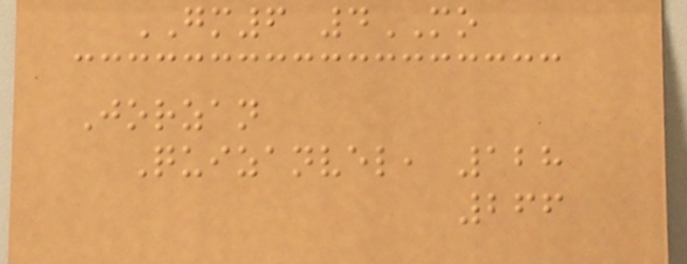GM6 4MO
Jorzan
Quizanvel, 128
266
